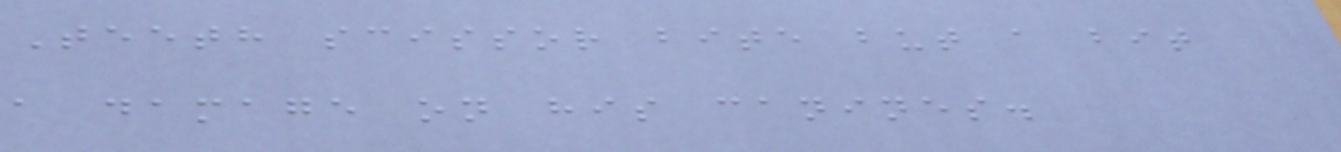Teeth scissor bite but a bit
a damage on his canines.
